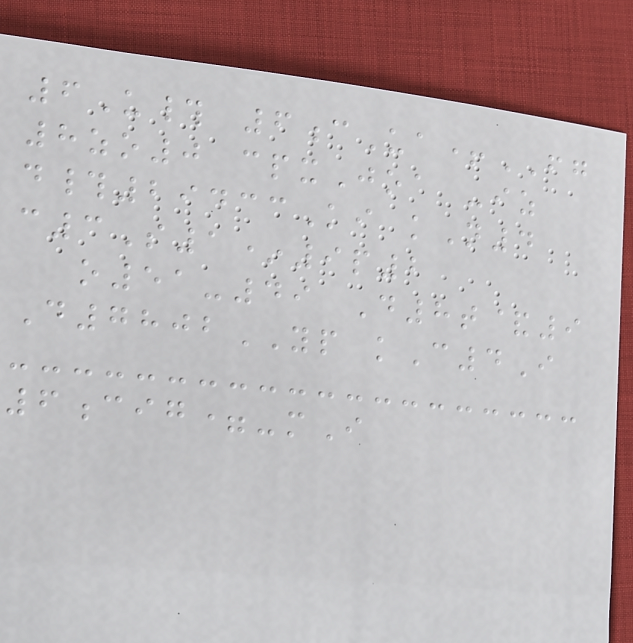6U# 6cUa+FG
8zo0 cpxJoa -iz
d#29433Ki kN4
c3S1*9p2
o51-49 D8t&9
D7802YP kC4I
6cig=-mI
